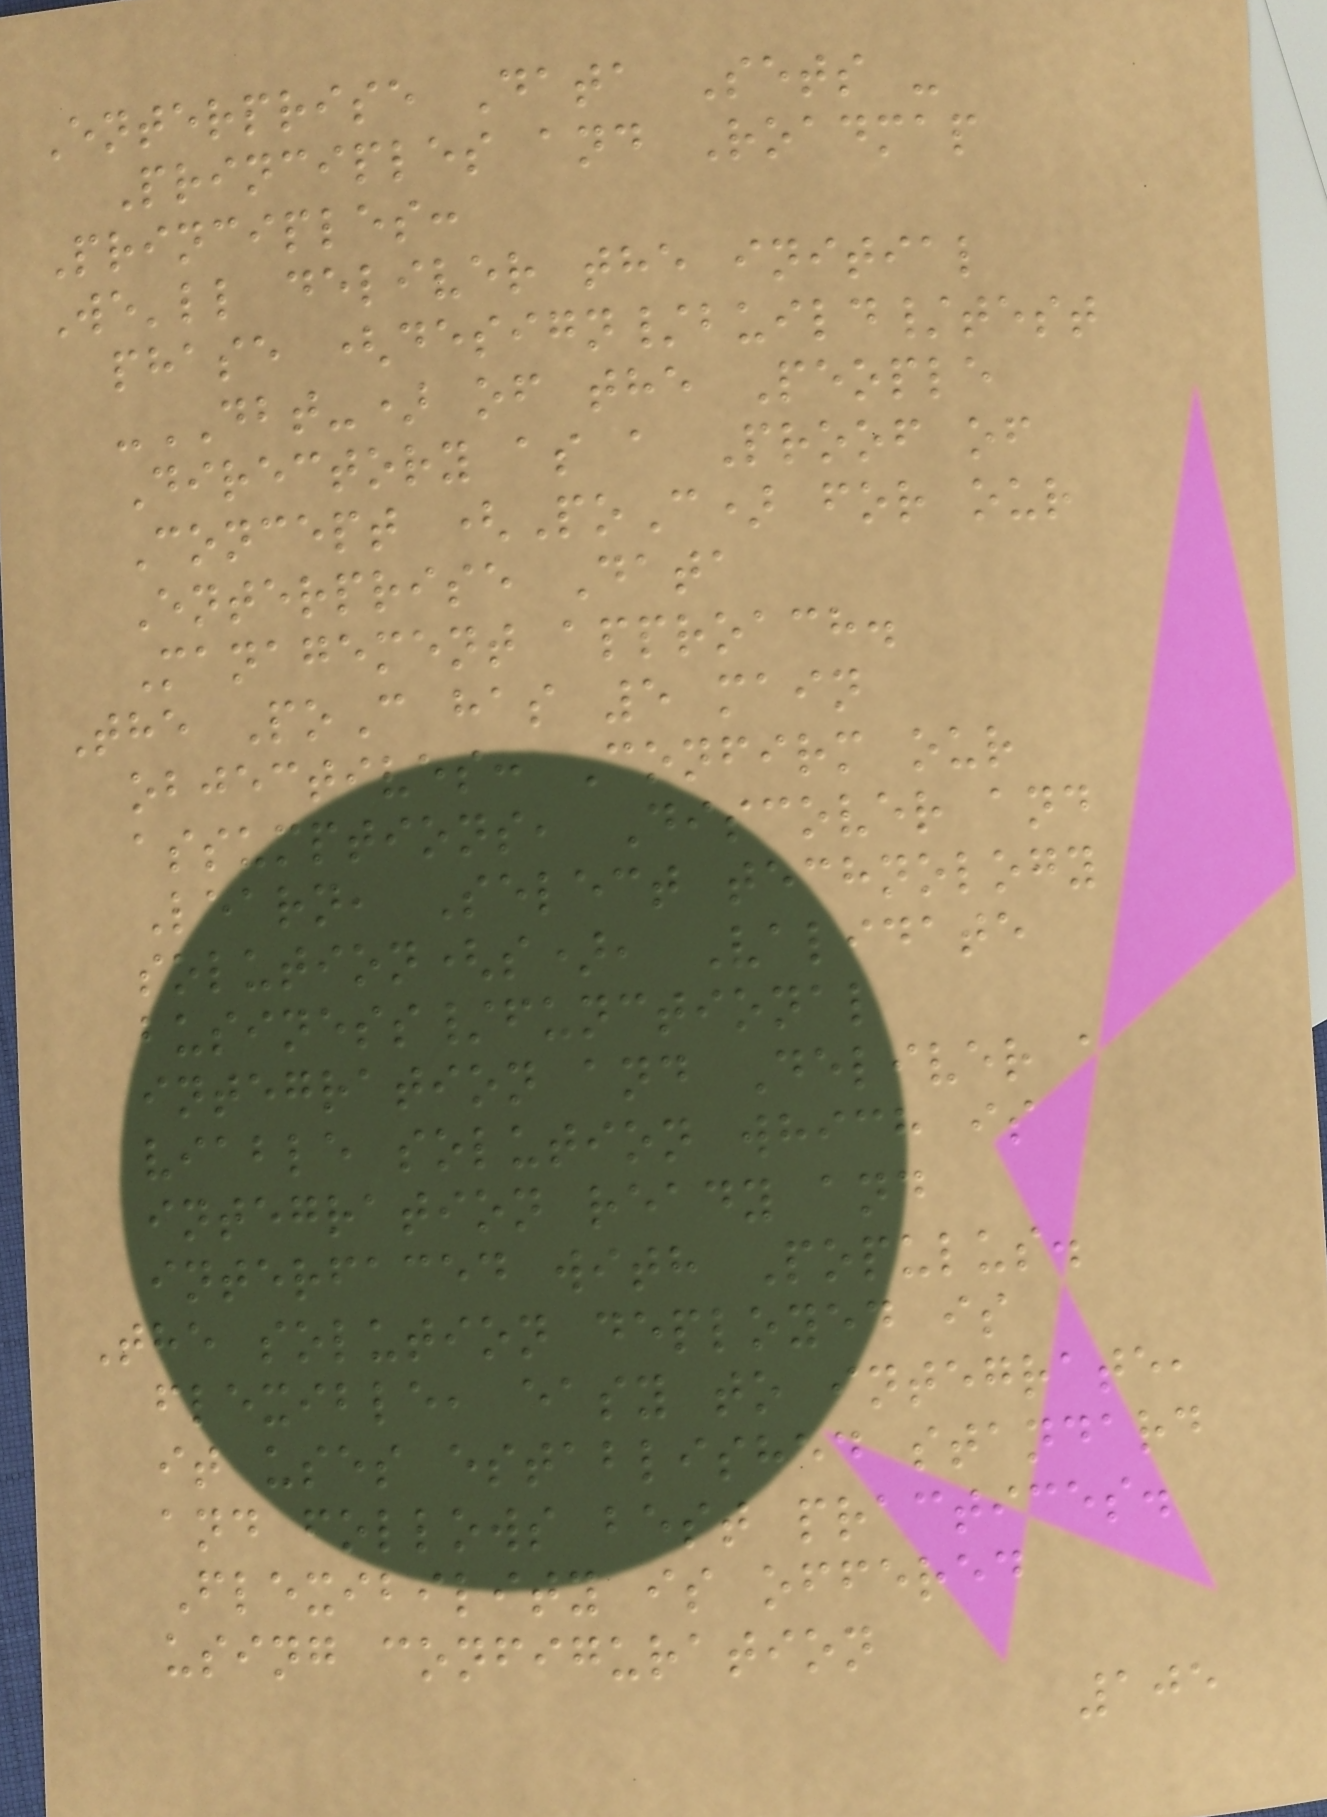Enterprise Data Sets -
Principles and Roadmap
Principles:
We'll deliver the initial
phase (design/build/test
-DBT-) of the People
Directory as a Proof of
Concept (PoC) for our
Enterprise Data
Management approach.
The PoC has 5 main
objectives: Confirm our
assumptions, Discover and
Learn, Select technology
solution(s), Validate
business/functional
integration and Deliver a
viable solution which is
integration ready and
interfaced with Populus.
The solution deployed is
flexible, easy to integrate,
it uses established standard
and follows best practices.
Flexibility is offered
using configuration
105
